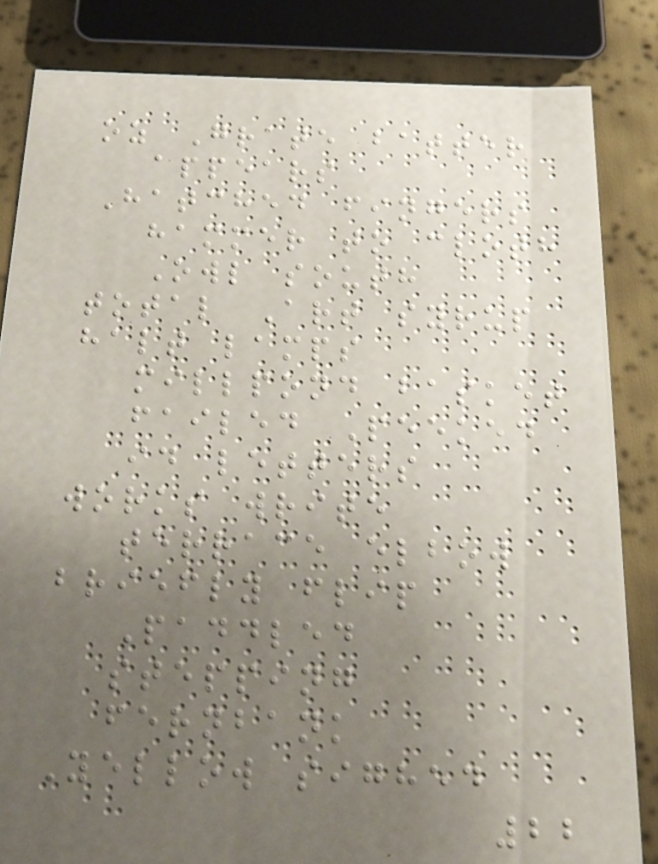oz Grate batter
appears
Hatched fingers
hammer to cloth
Owl south
total Art syrup
halt lamps
millpond basket
failed Peeked
id letters
works write
terrace elbow
briefly flip
Paddled
stepping
fernbank
Yellow sighed
22
